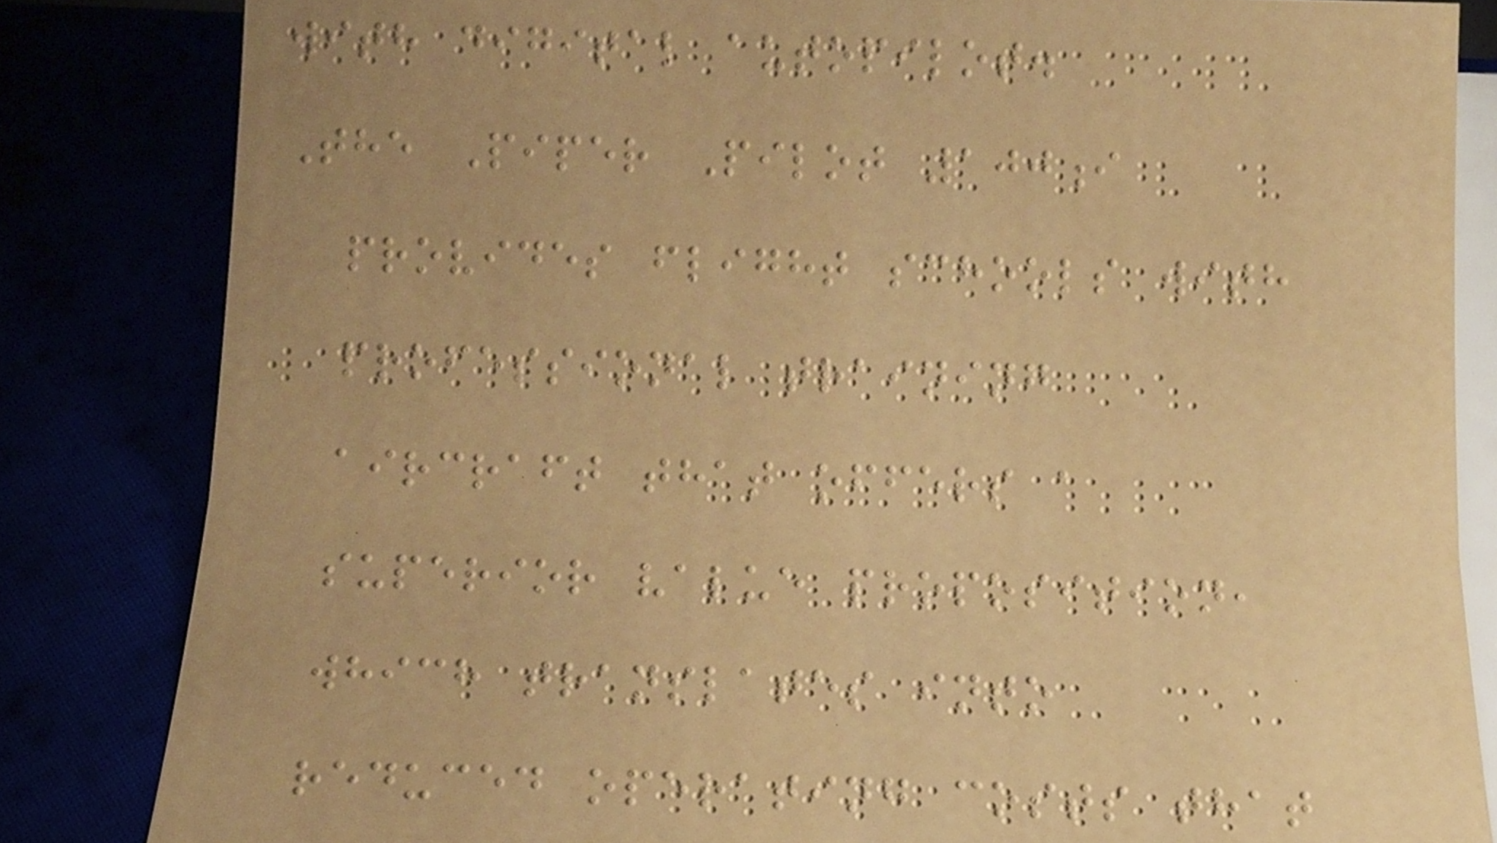with digital autopilot.
The Piper Pilot 100i
provides flight schools with
professional training
aircraft that offers a
superior value proposition,
which translates into
reduced operating costs that
